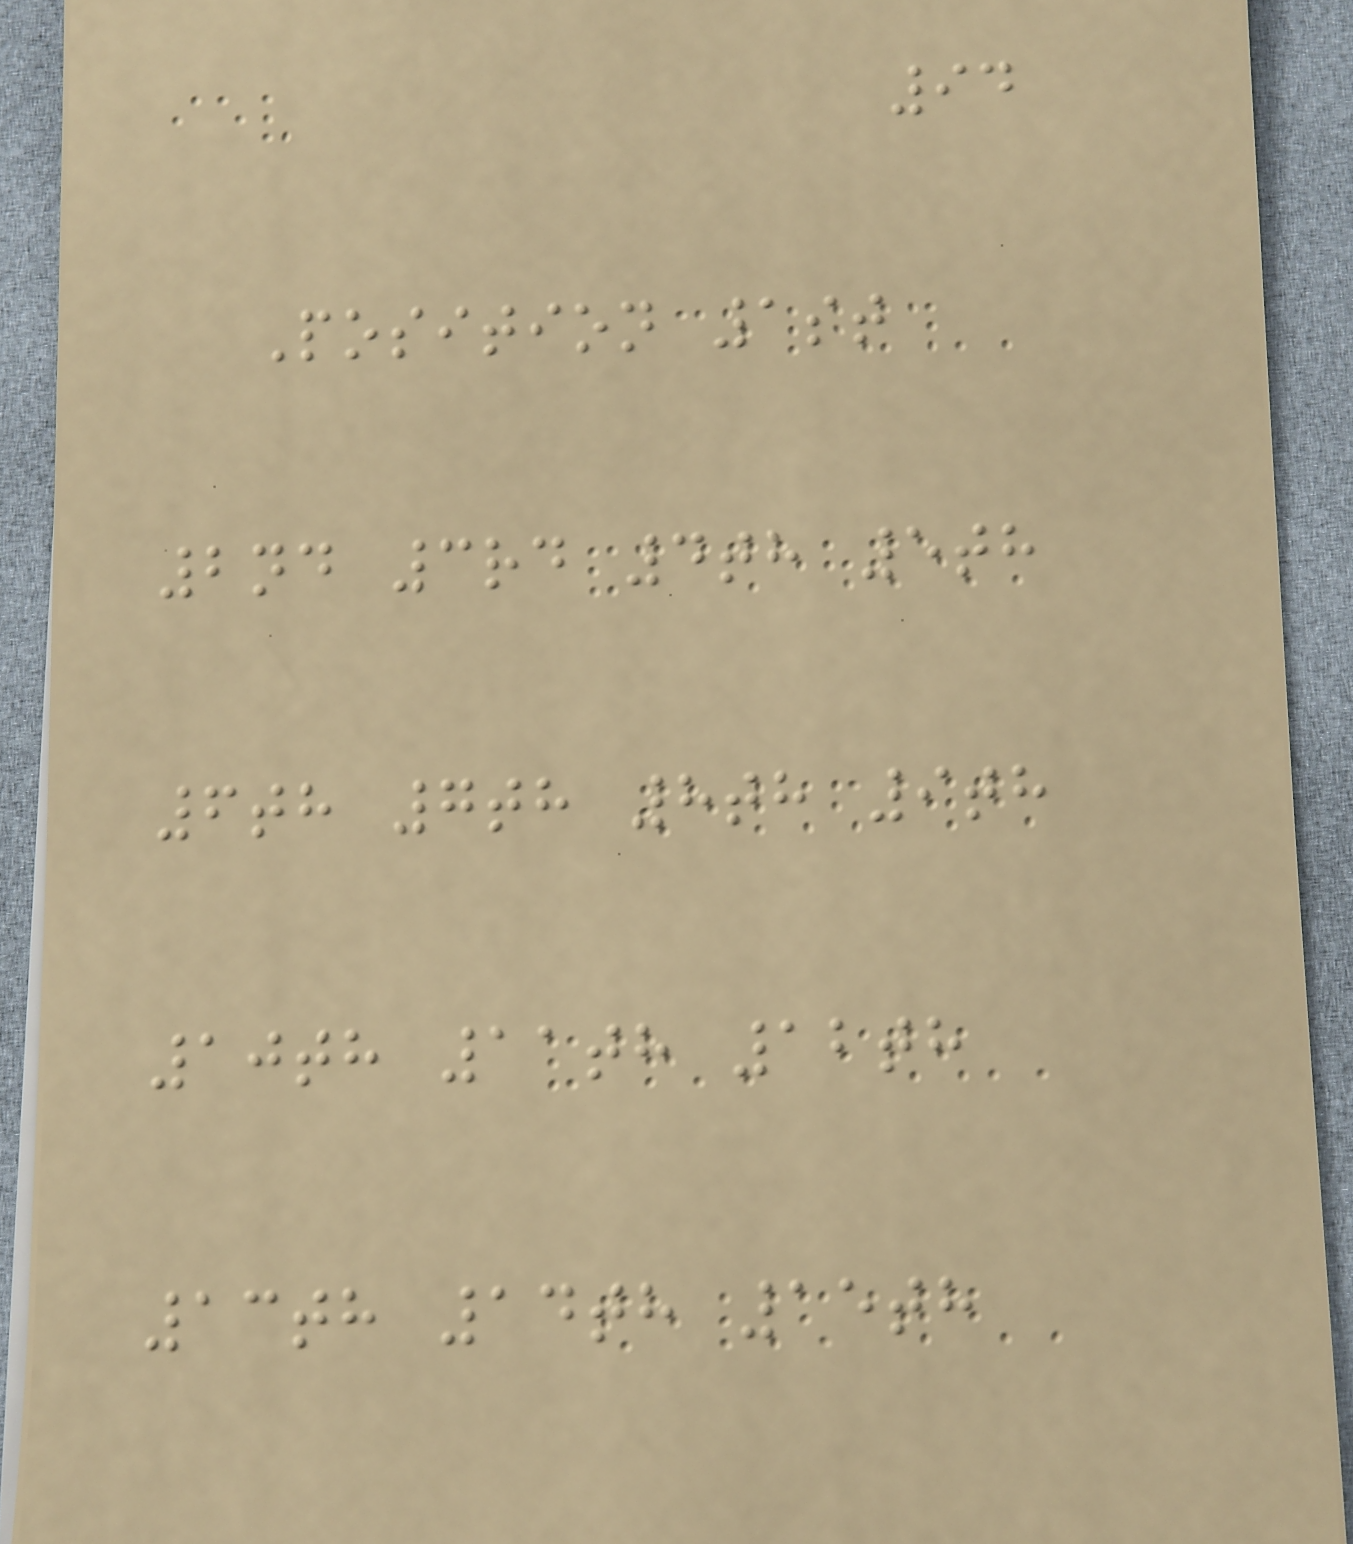94
Position 1st
2nd 3rd 4th 5th
6th 7th 8th 9th
10th 11th 12th
13th 14th 15th
